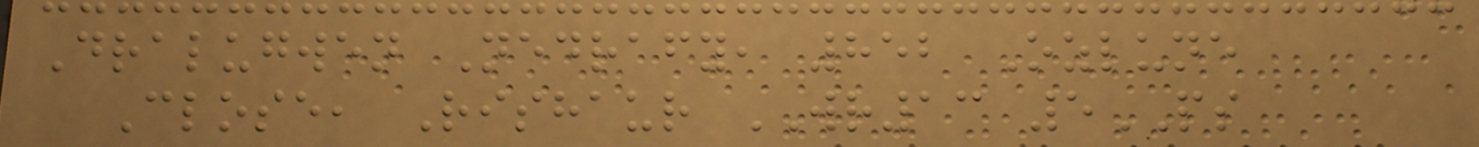Dralugwen Nedrafy, 852 Ozlune
Close, Rishaur WR13 5PS
